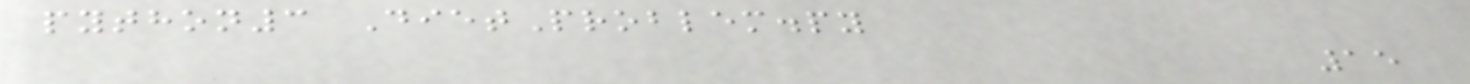python3 DietProblem.py
15
